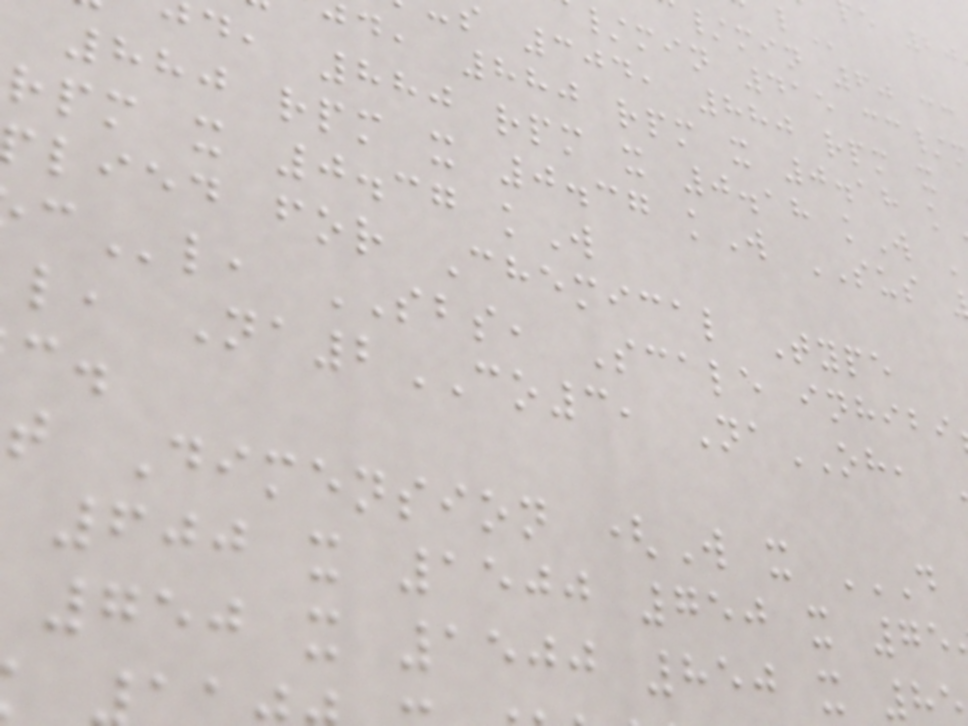/min 60 cc
/min 415 cc/
304, 880 rpm x
d, 880 rpm x 0.18 k
d, 880 rpm x 0.18 kW
880 rpm x 0.37 kW SUS
rpm x 0.37 kW
lied for Chemical Type
l, SBS, Scale inhibi
l, Na2CO3, NaOH,
600 x 1500 750 x 75
750 x 1500 850 x 8
